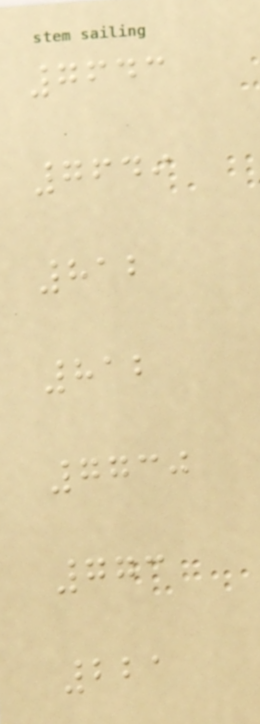7643
7649
812
812
7730
773
221
